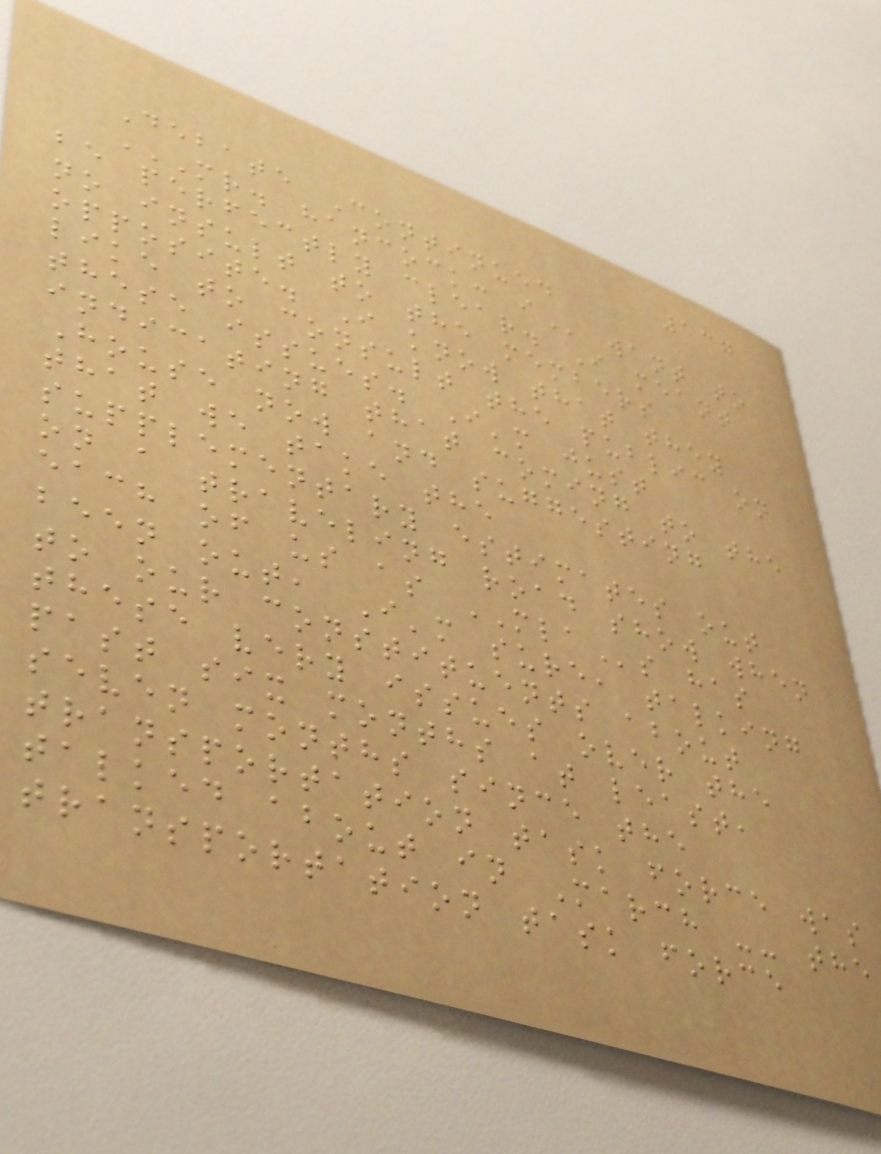137
Debate Continued
MR. HANCOCK: I want to
be perfectly clear. I meant
no insult to the members
opposite. I know that they
like to consult the public on
these issues. I'm just
indicating that coming to the
House now and suggesting
that we take the
supplementary estimates out
on a traveling road show when
each of us as MLAs has
been out, I'm sure, talking
to our constituents about
these very issues over the
past six months at least,
seven months since the
transportation task force was
talked about in March -- the
transportation task force
